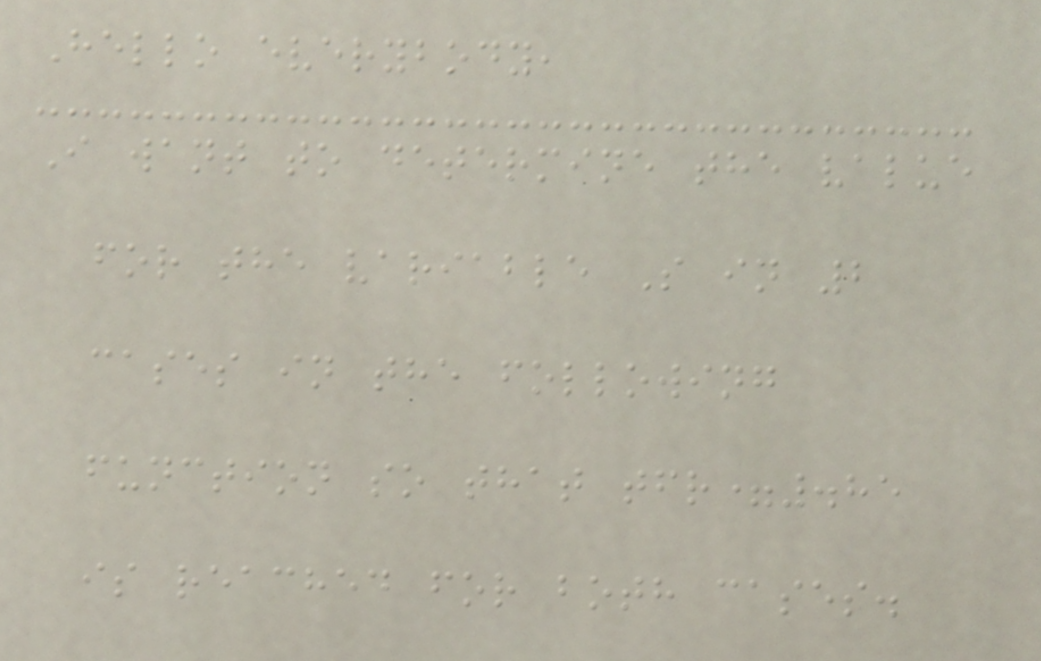Hello everybody,
I want to determine the value
for the variable S in 2
cases in the following
function so that tfr=.85
is reached for both cases.
